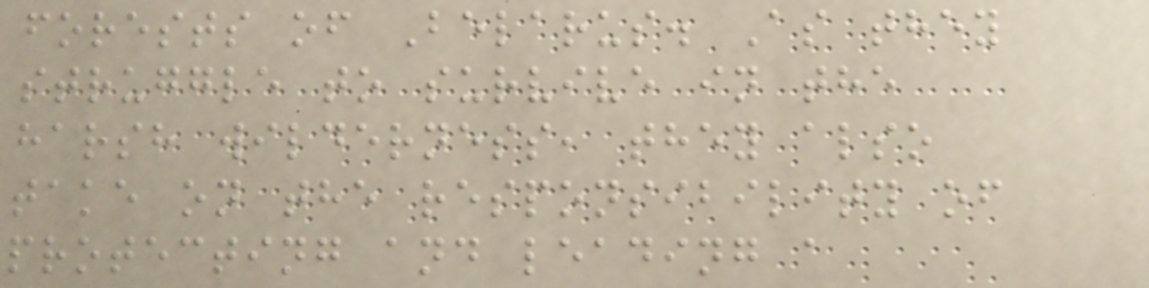forests of Belarus. As they
struggle to survive in the
harsh wilderness, they also
take on the responsibility of
protecting and leading a
